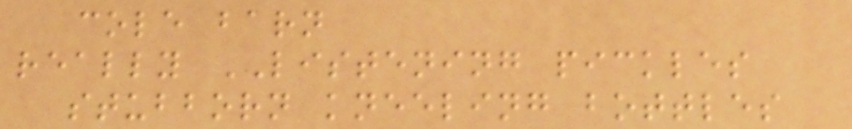cole barn
really LISTENING pickles
stubborn kneeling bottles
